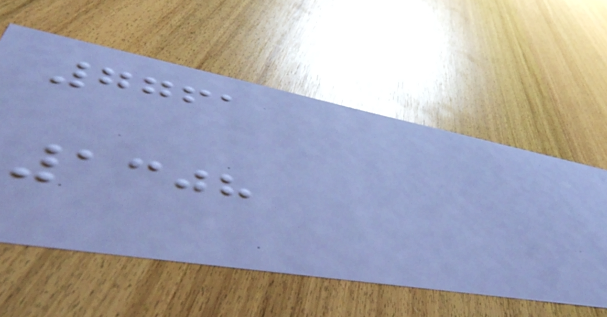7761
1308
